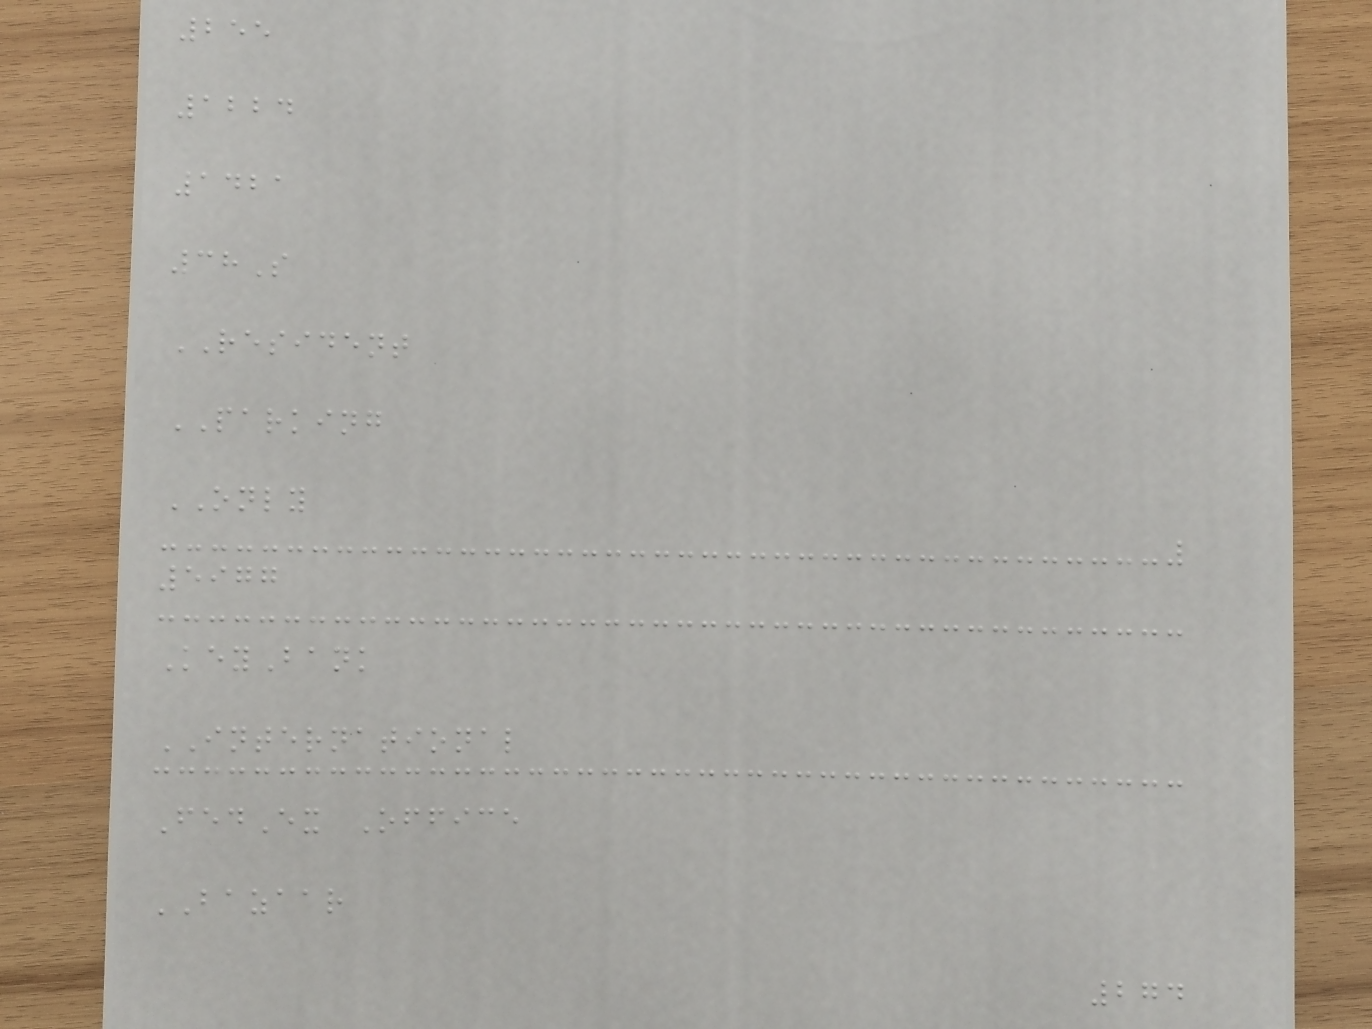255
1224
1421
38S
RESIDENT
PARKING
ONLY
5977
KeyBank
INTERNATIONAL
FedEx Office
BAZAAR
274
